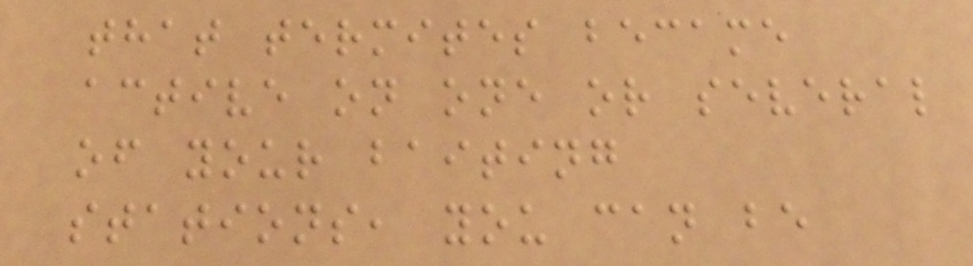that termites became
active on one or several
of your baiting
stations, you can be
